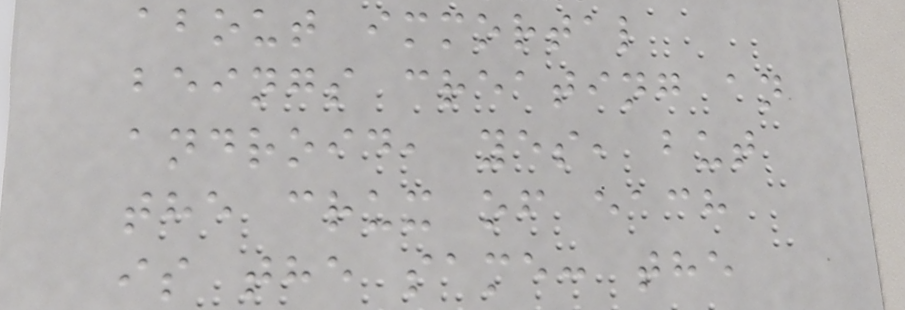about immortal
beings creating an
android, yes, but
the crux of each
is the same: the
